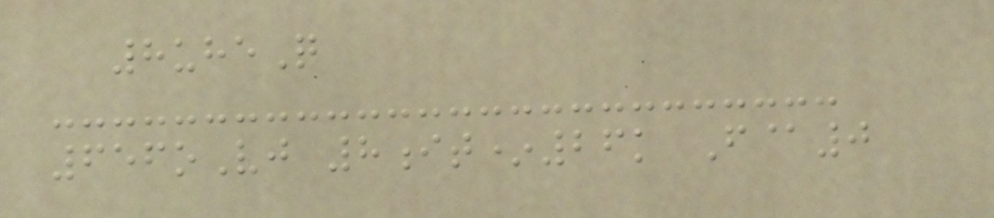8uheQ
656oVj 8it*26k F@0
